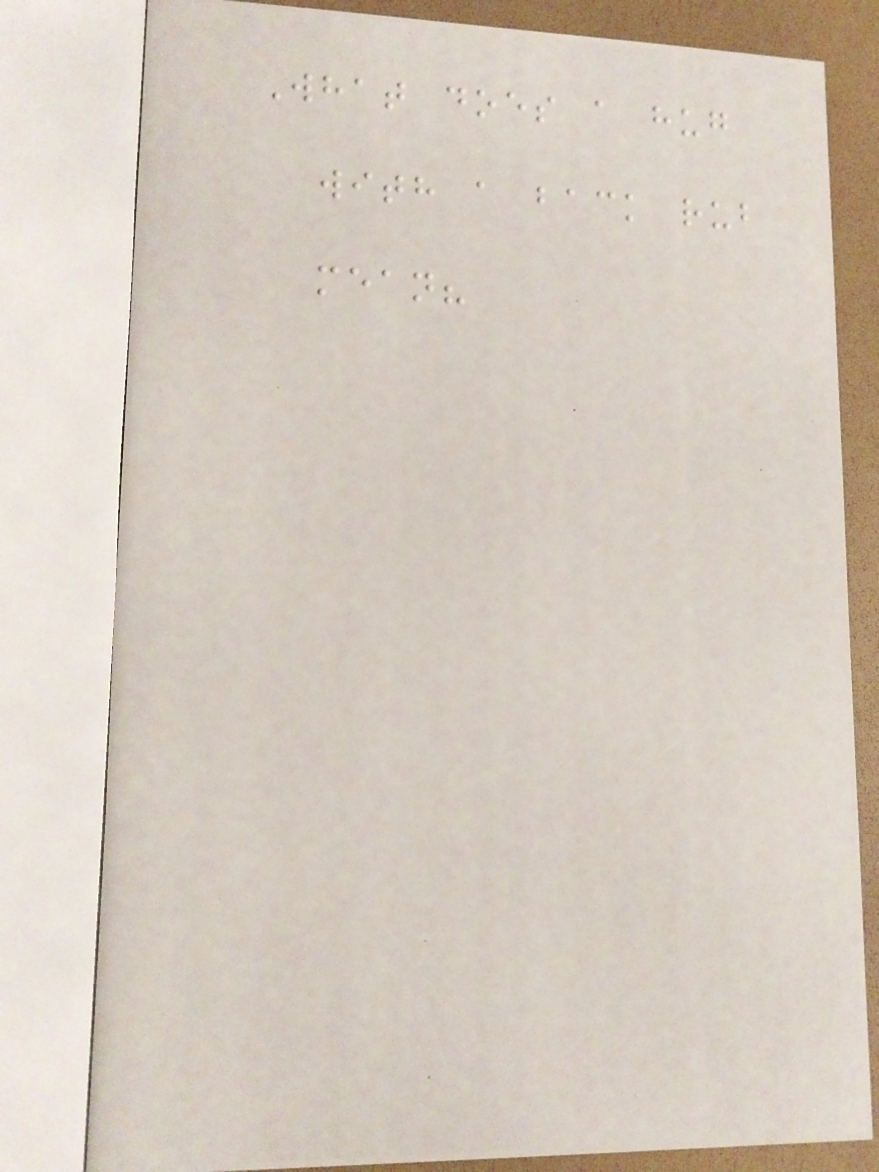What does a hug
with a back rub
mean?
